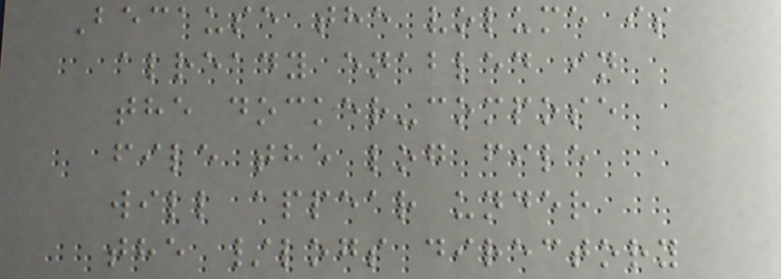Because the volume is
already enabled in
the docker-compose
file the log file
will appear under
the /logs directory
